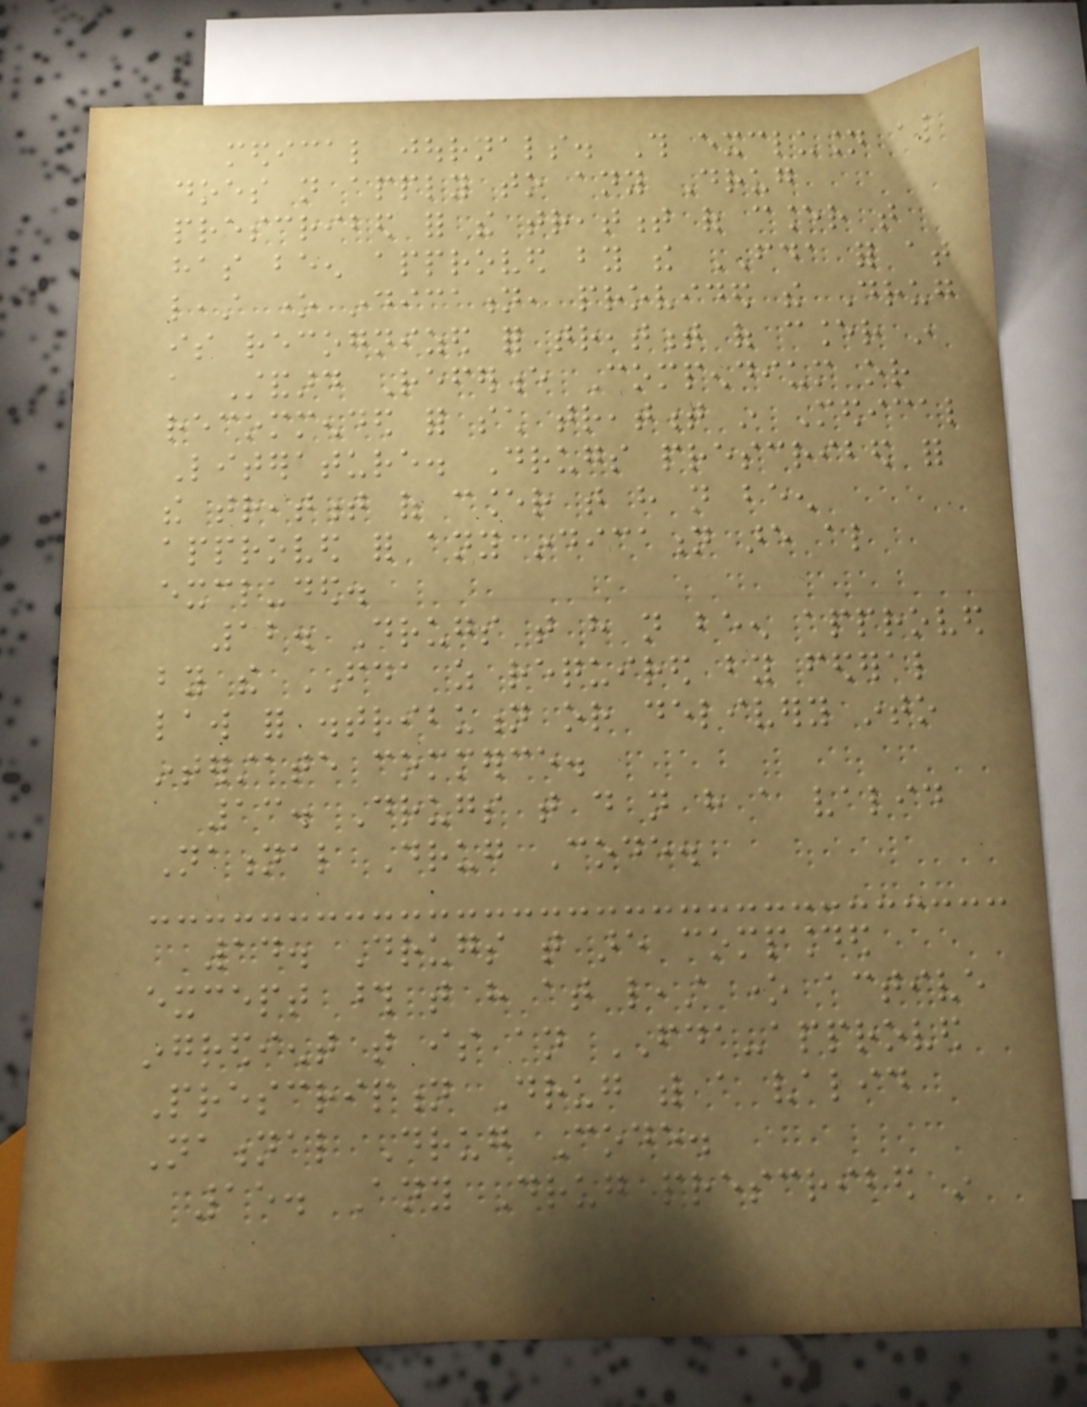medical journals. This exclusion also
does not apply to any Drug
prescribed for the treatment of cancer that
has been approved by the FDA for at
least one indication, provided the Drug
is recognized for treatment of cancer in
a Standard Reference Compendium or
recommended for such treatment in Medical
Literature. Drugs prescribed for
the treatment of cancer that have not been
approved for any indication are also
excluded.
12. Drugs that have not been approved
by the FDA as required by federal
law for distribution or delivery into
interstate commerce.
13. Drugs that do not have a valid
National Drug Code.
14. Drugs that are compounded
except those that have at least one active
ingredient that is an FDA-approved
Prescription Drug with a valid
National Drug Code.
15. Any Drug prescribed in
